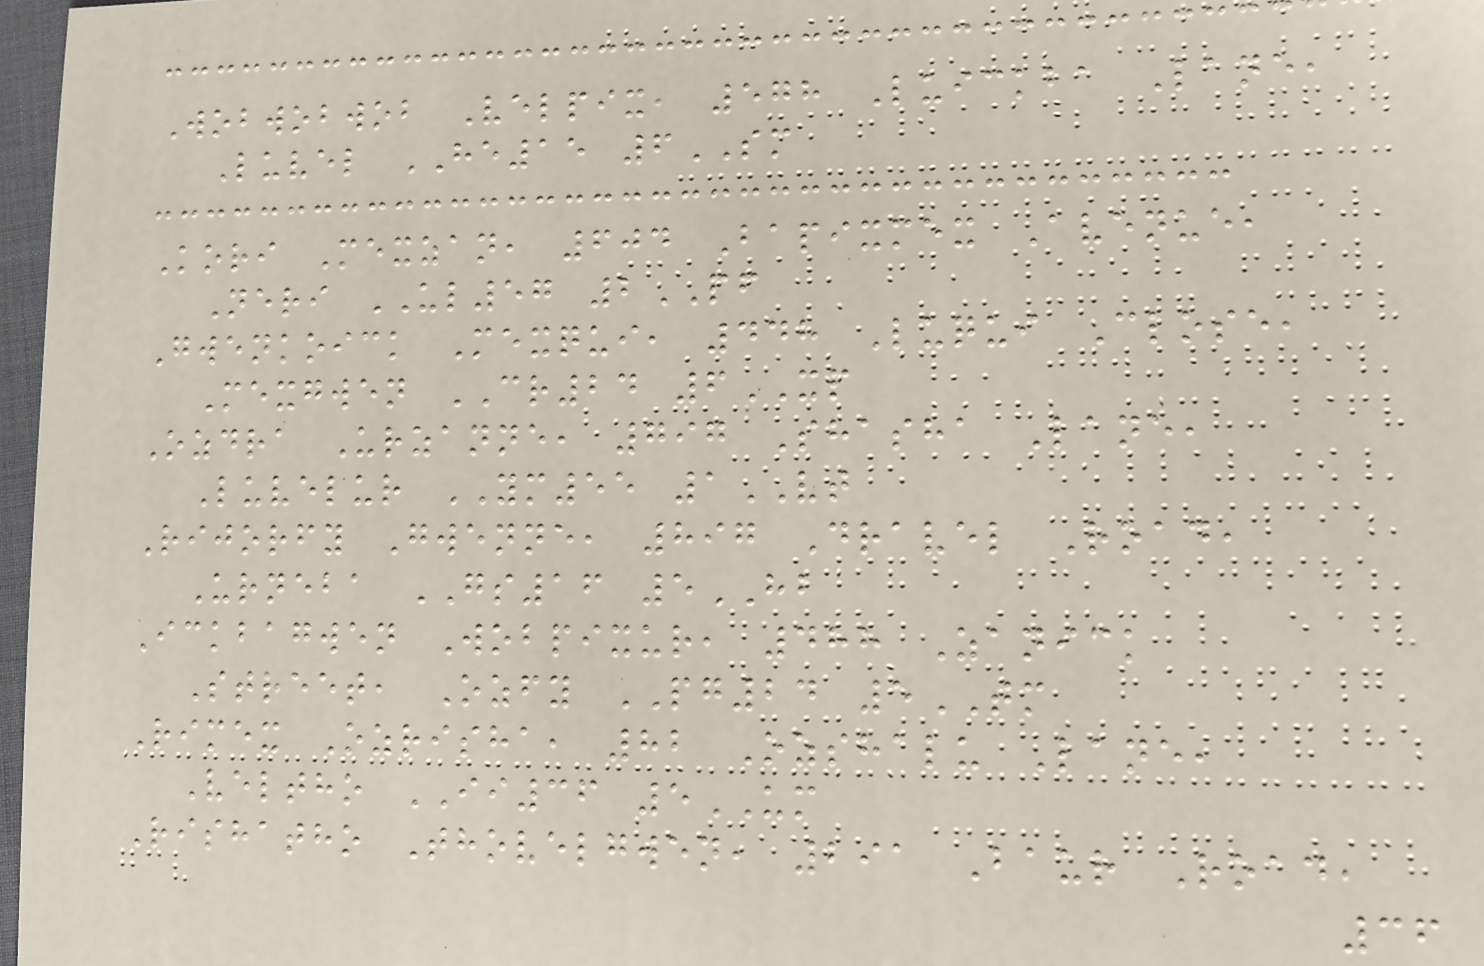Wobwobwob Velpix, 578 Luickba Lane,
Luvel HE15 6SM
Kori Mexzan, 604 Bapixmex Avenue,
Neri UL57 2PF
Gwenkoick Mexqui, 448 Luqui Close,
Mexgwen CR24 6XP
Ozdra Urzanne, 797 Shasha Lane,
Luvelur YM55 1VT
Rijorfy Gwenne, 897 Dravel Road,
Urneba GS16 5HB
Ickbagwen Wobpixur, 488 Zanick
Street, Ozfy PG24 5TM
Rimex Ozrisha, 82 Ozshalu Lane,
Veltho II36 5UM
Rishatho Thovelgwen, 291 Baur Road,
36
